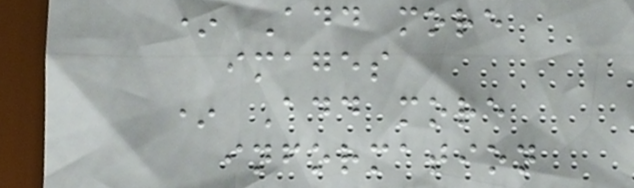* Add more
images
* Add more
information
